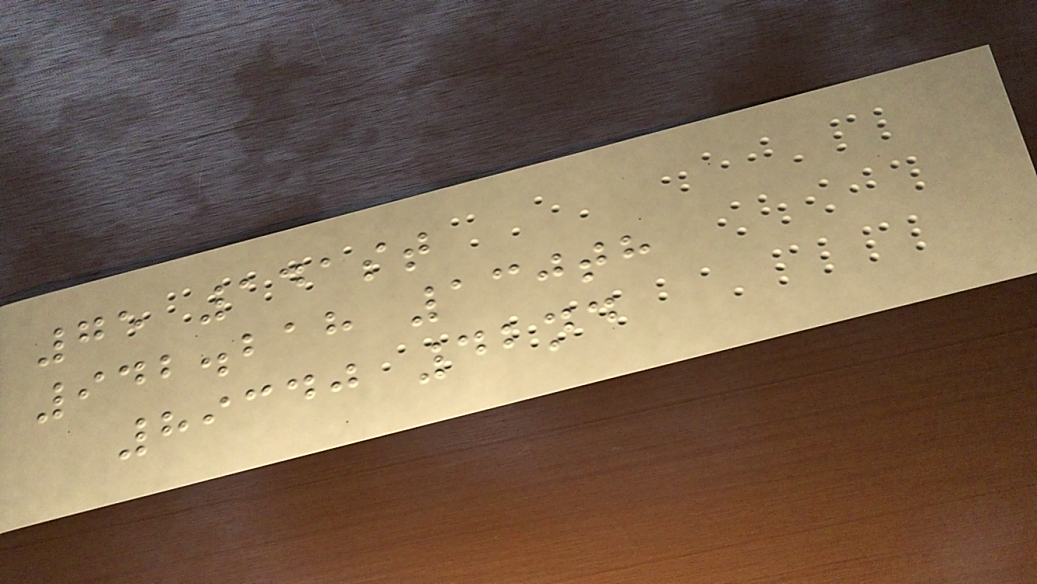75 141st
942.218 130th
89340 42nd
